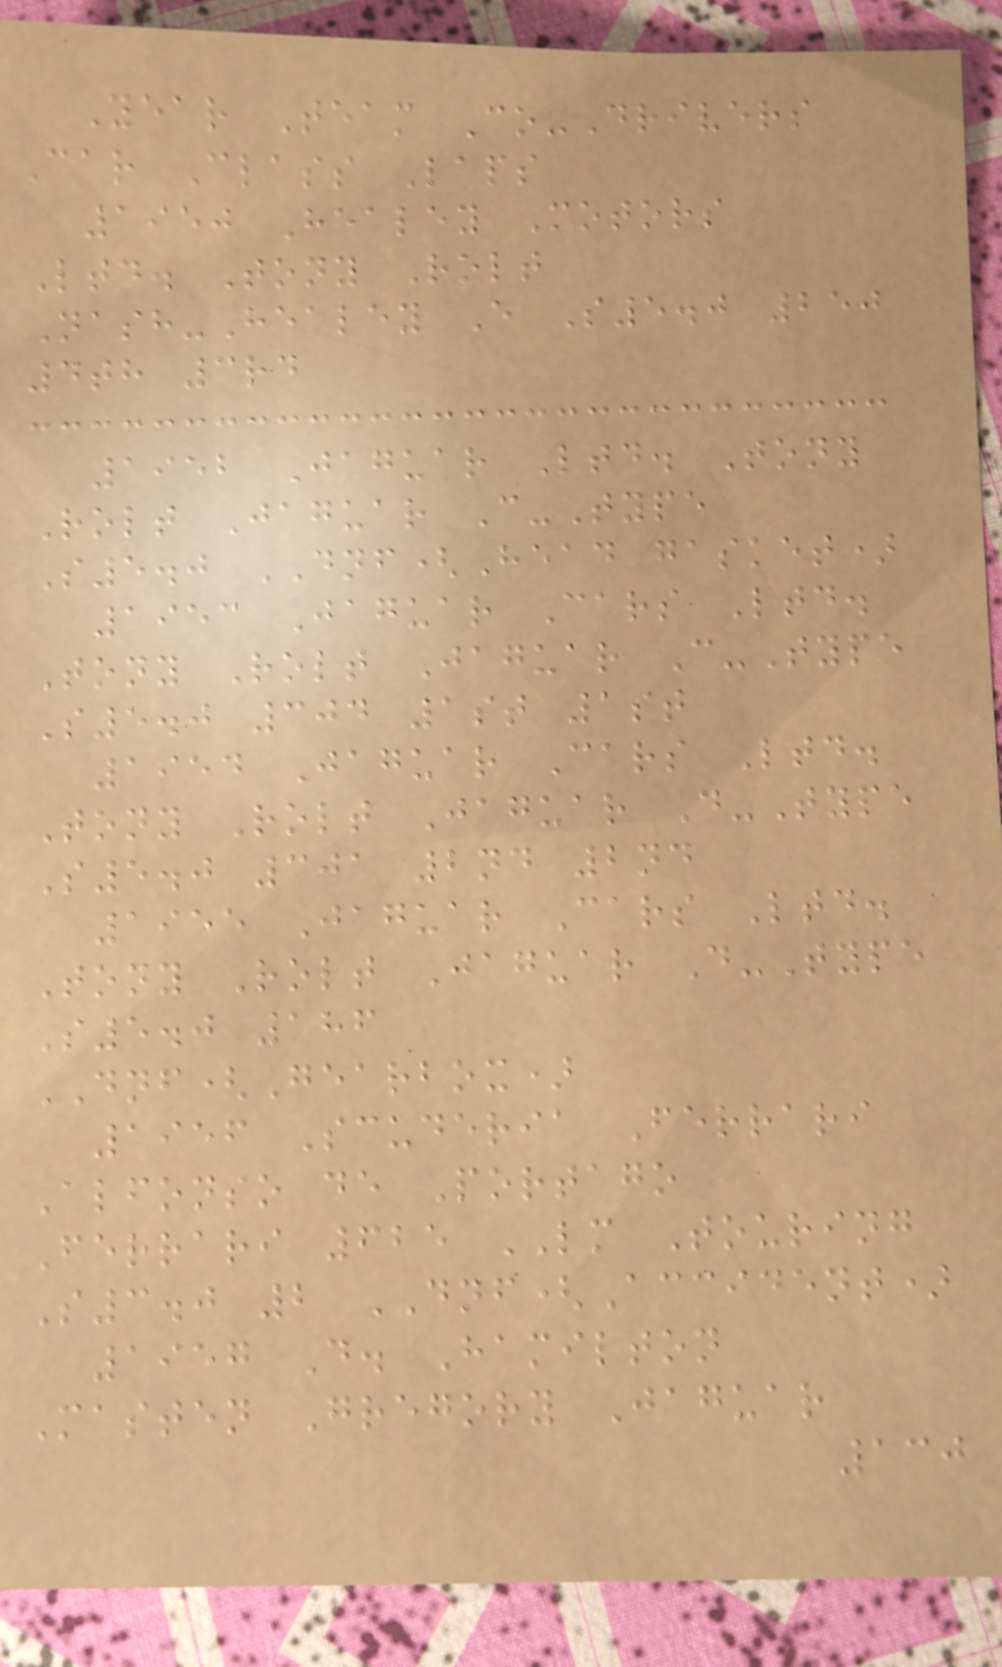Year Team Co-Drivers
Car Class Laps
1950 Healey Motors
Ltd. Tony Rolt
Nash-Healey E S5.0 250
4th 3rd
1952 Jaguar Ltd. Tony
Rolt Jaguar C-Type
S5.0 DNF(Head gasket)
1953 Jaguar Cars Ltd.
Tony Rolt Jaguar C-Type
S5.0 304 1st 1st
1954 Jaguar Cars Ltd.
Tony Rolt Jaguar D-Type
S5.0 301 2nd 2nd
1955 Jaguar Cars Ltd.
Tony Rolt Jaguar D-Type
S5.0 186
DNF(Gearbox)
1956 Scuderia Ferrari
Alfonso de Portago
Ferrari 625 LM Touring
S3.0 2 DNF(Accident)
1957 D. Hamilton
Masten Gregory Jaguar
130
